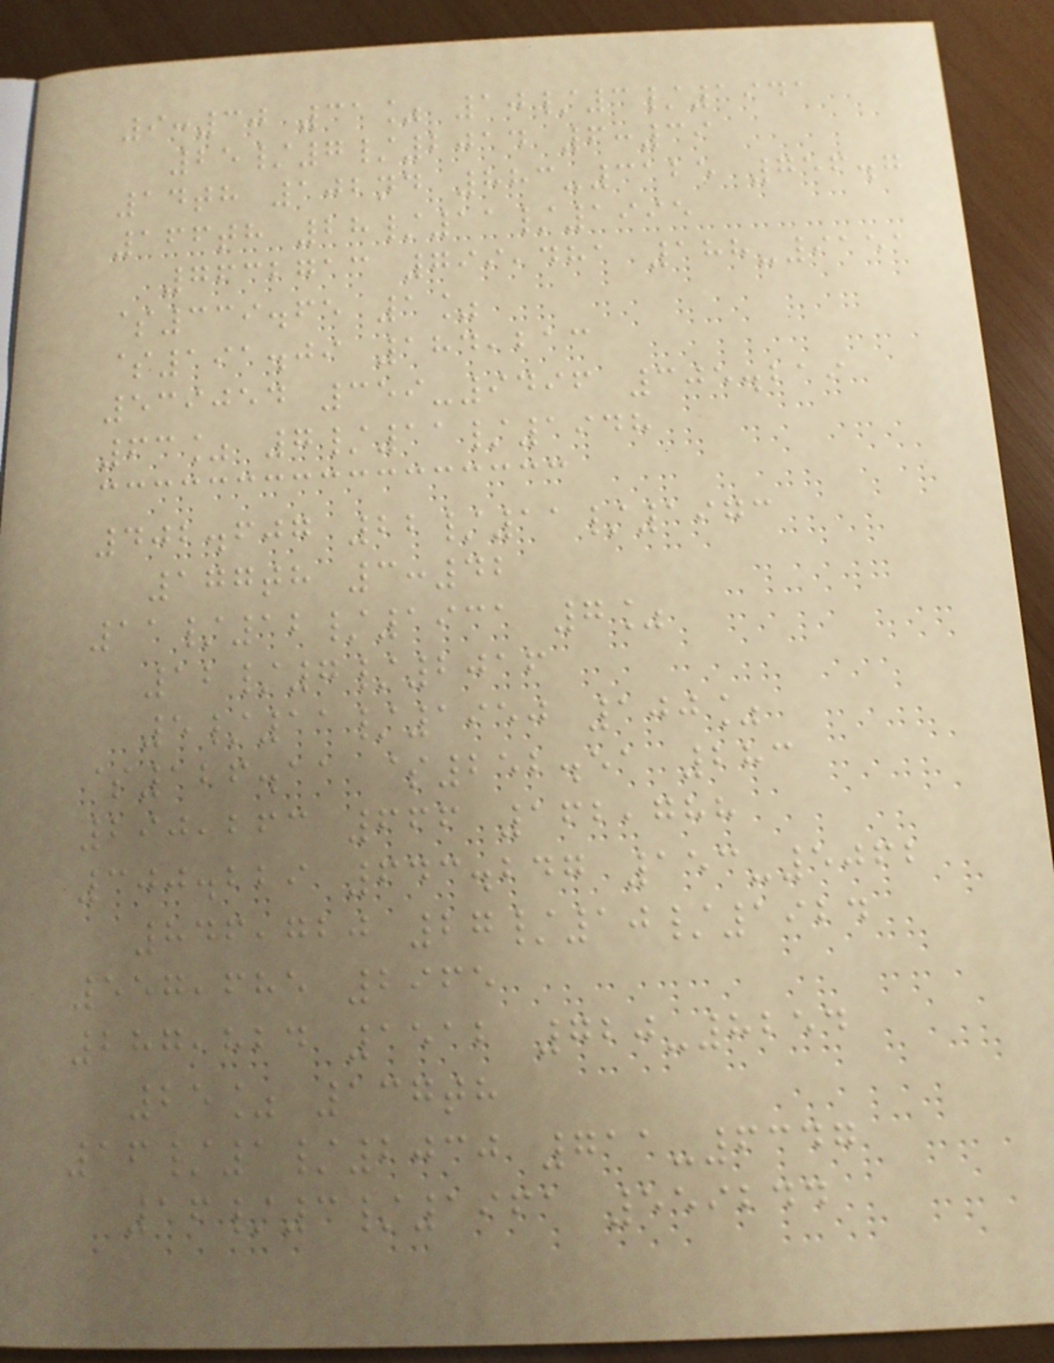9:30 31% 10/3/1941
25/7/2014 6:39
14th 102nd 883-3125 756.7
166th 28/11/1995
7632713 799,481 188-9151
$339.65 1%
$191.09 184,213
539054 359-9496 305.219
63% 7/11/1948
402.607 22/11/1973
177th 3:42
11/12/1931 7%
12/7/2016
5/11/1950 100%
$126.11 $252.51 283
290,263 666 162,788
300.229 643.247 153-5062
846,720 27/10/1924
557,685 2965
287,824 1512 720-8254
25% 137th
16/1/2030 711-6347
16/3/1961 559244
